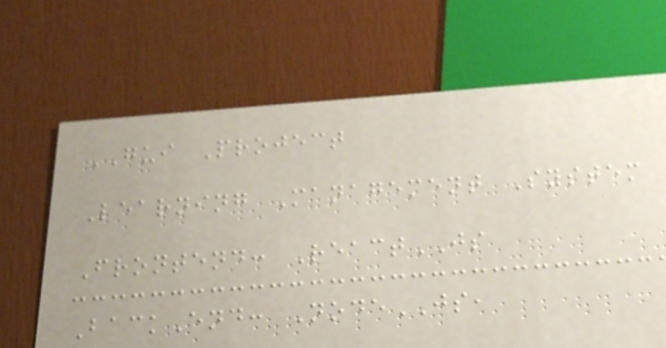GUI Project
Learning Management System
Frontend: ReactJS
BackEnd: NodeJS,
